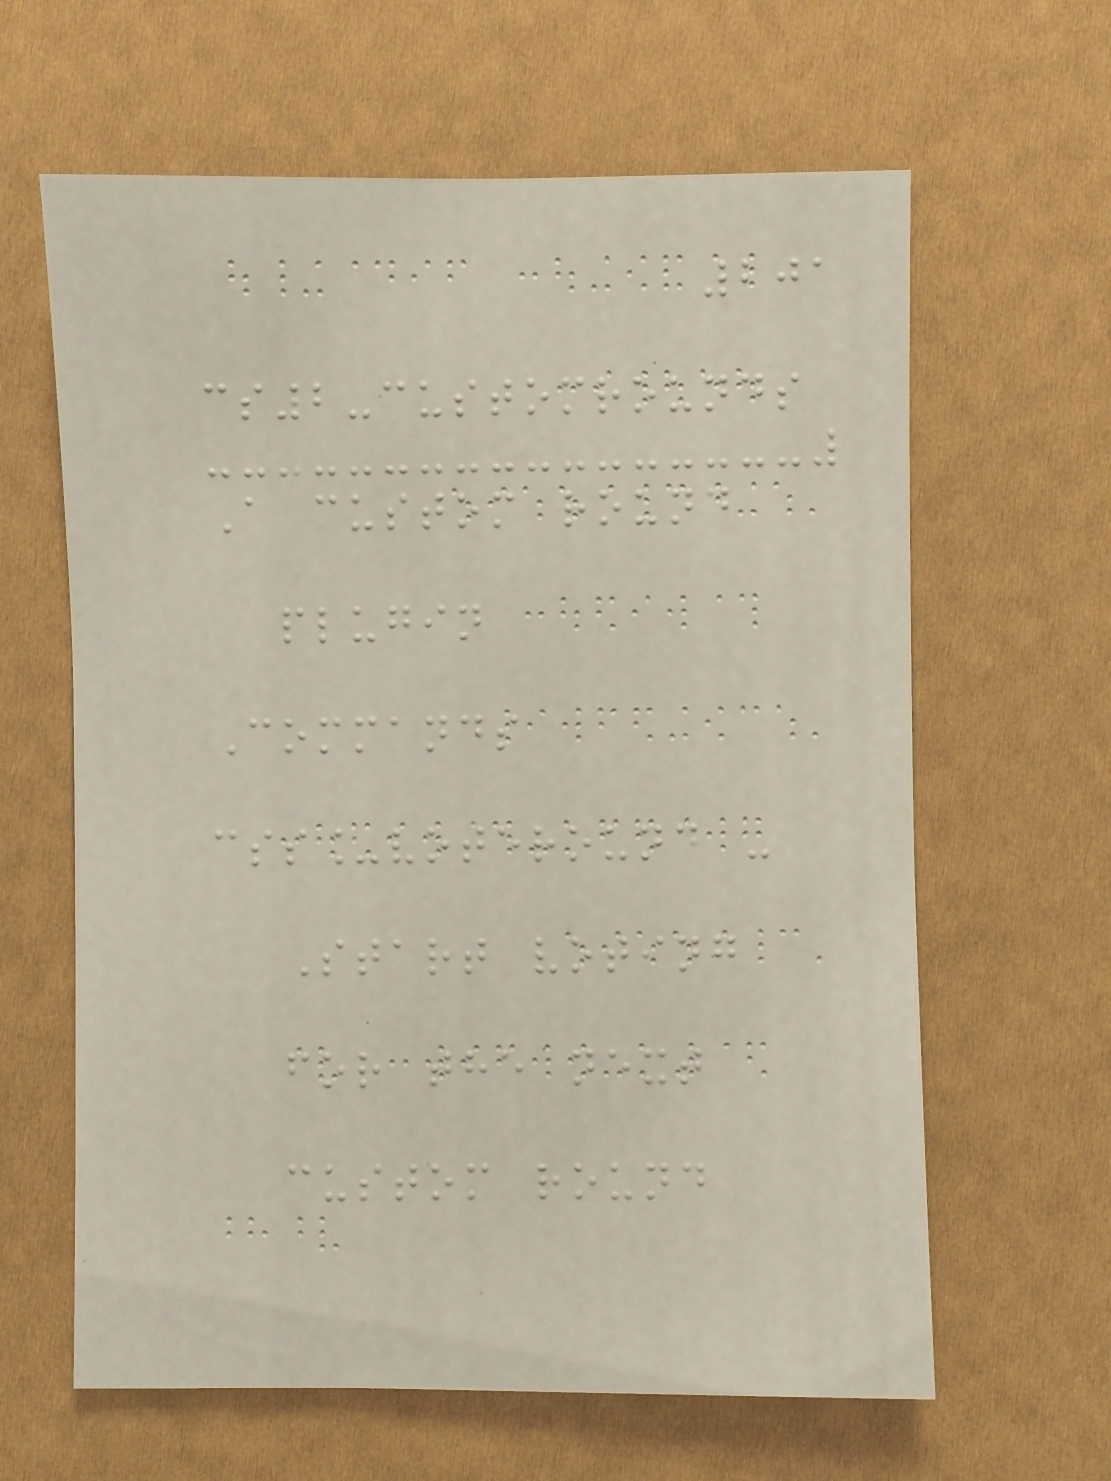201
cs2-customrounds
A custom round
plugin
Commands
css_voteround -
Start voting
for the next
custom round
